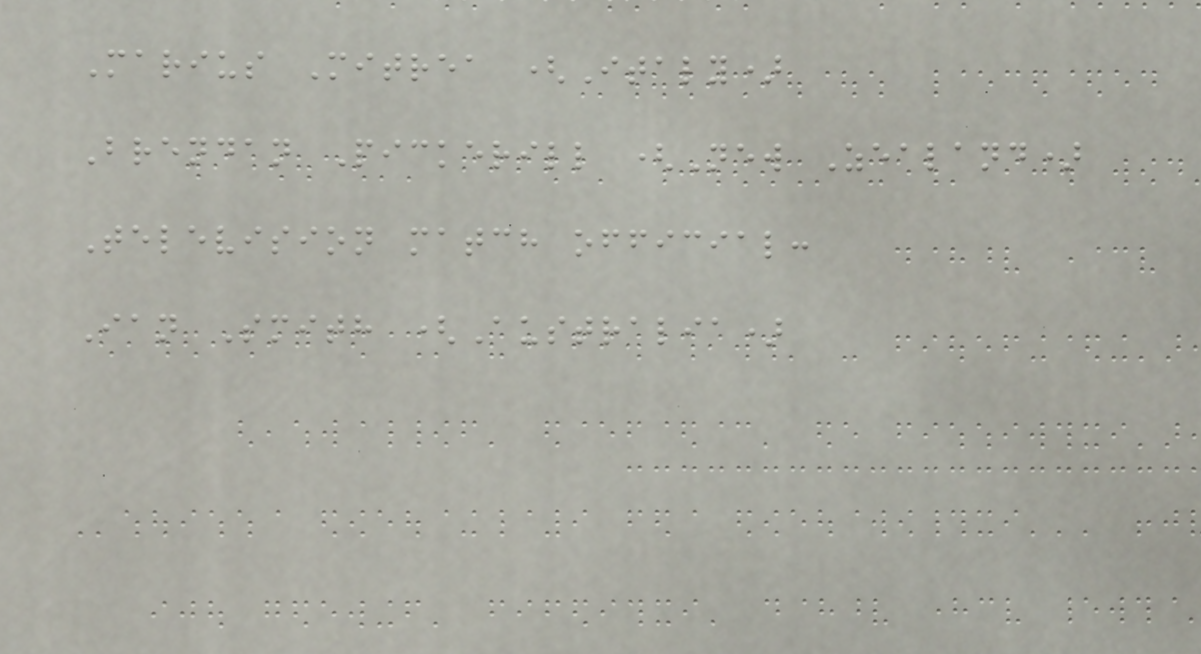Marius Mitrea (Italy)
Brendan Pickerill (New Zealand)
Television match official:
Ian Smith (Australia)
